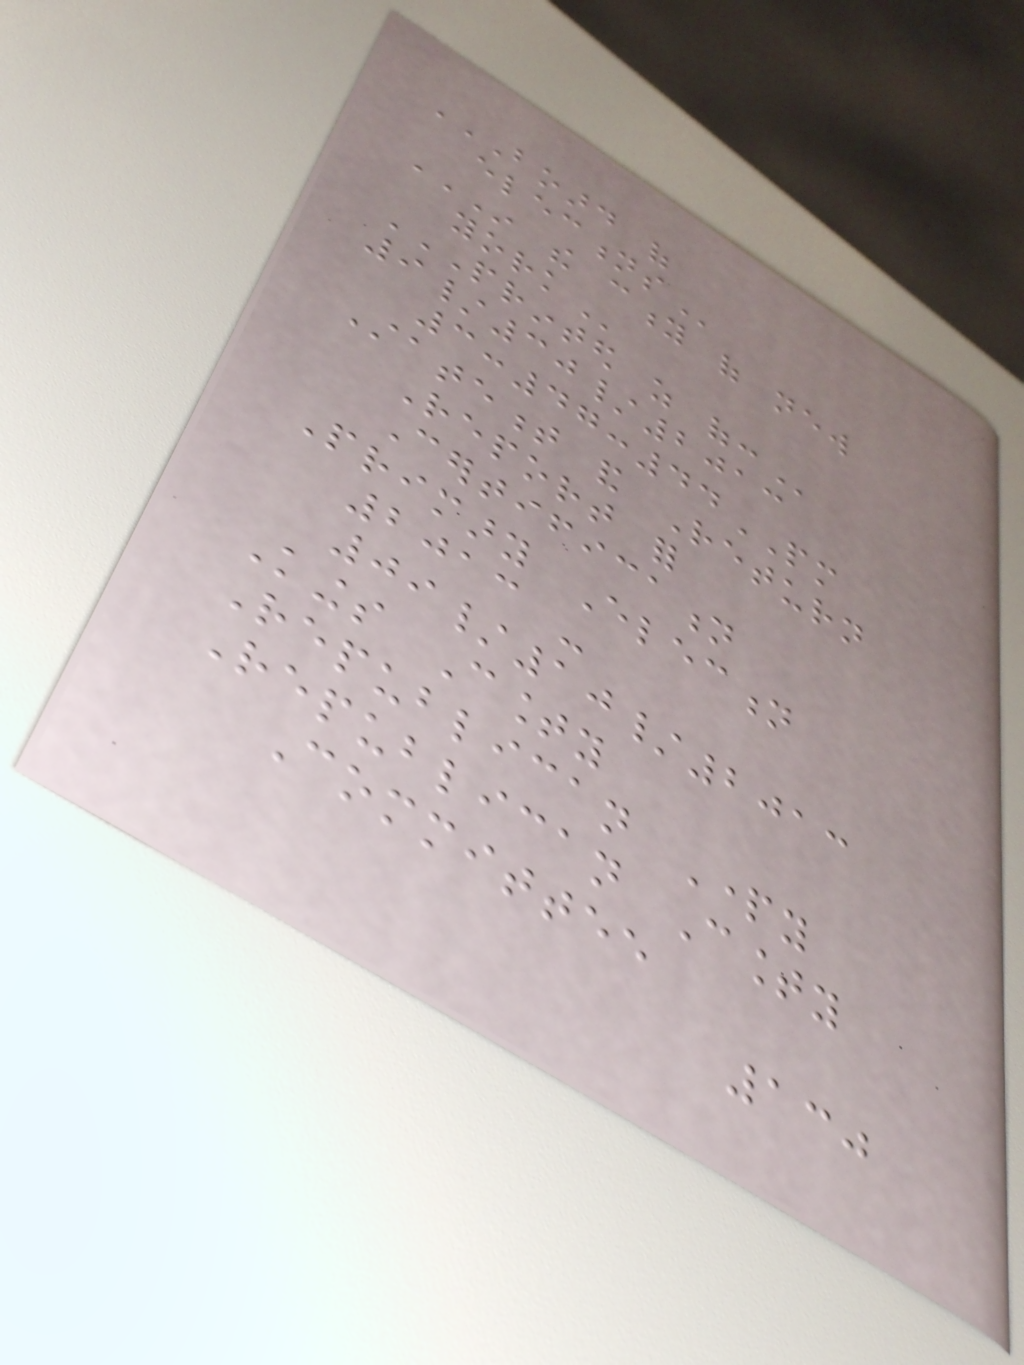BOARD OF
ELECTIONS
IN THE CITY OF NEW
YORK
PRINTED AS OF:
9/30/2013
3:47:44PM
Statement and Return
Report for
Certification
Primary Election
2013 -
09/10/2013
Kings County
Republican Party
Republican County
Committee
130
